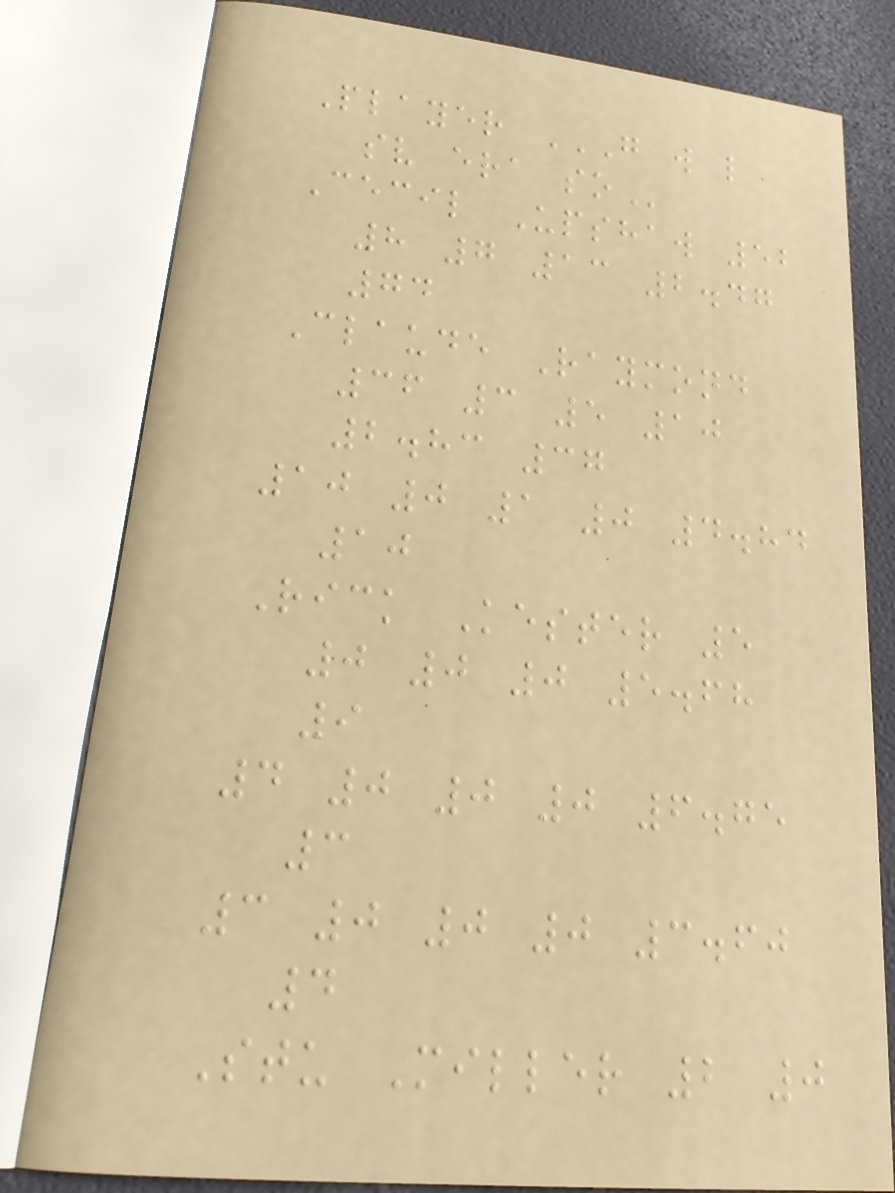Player G W L
SV ERA SO
Cecil Upshaw 52
8 7 13 2.47
74
Claude Raymond
36 3 5 10
2.83 37
10 0 1 0 4.84
10
Rick Kester 5
0 0 0 5.68
9
4 0 0 0 6.75
3
3 0 0 0 3.60
4
Stu Miller 2 0
